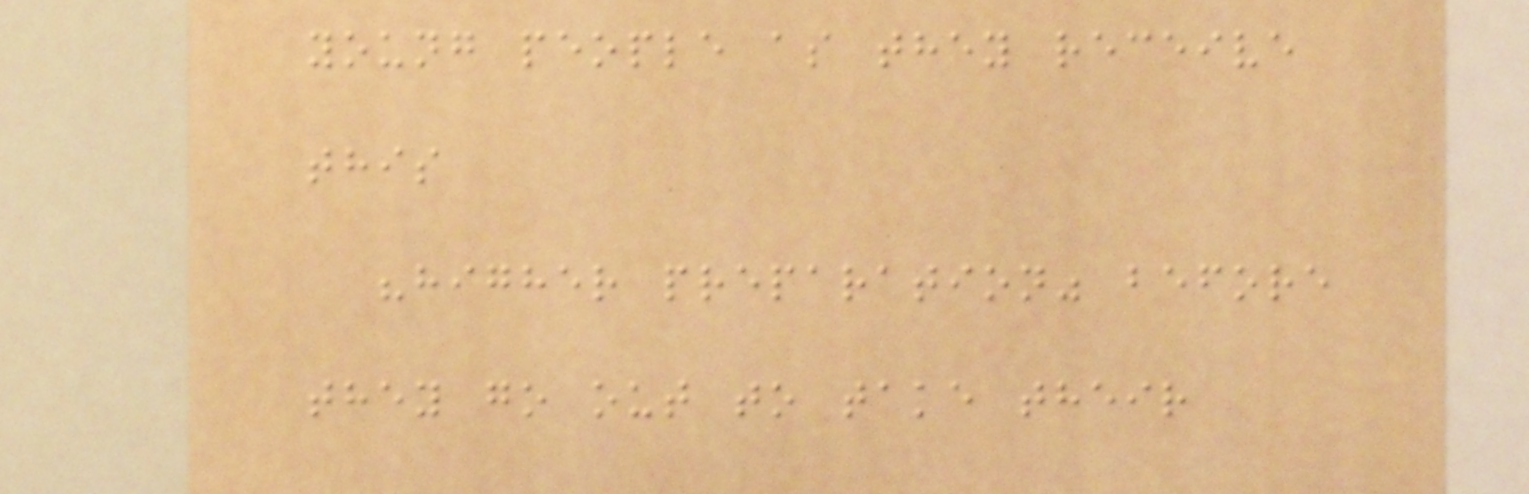young people as they receive
this
"higher preparation" before
they go out to take their
